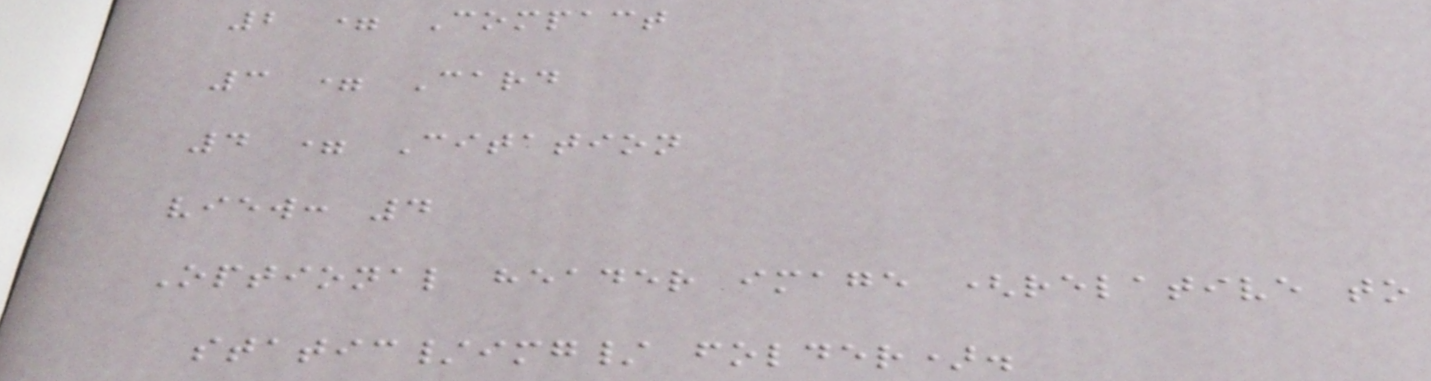2 = Compact
3 = Card
4 = Citation
view: 4
Optional header image (relative to
static/img/ folder).
